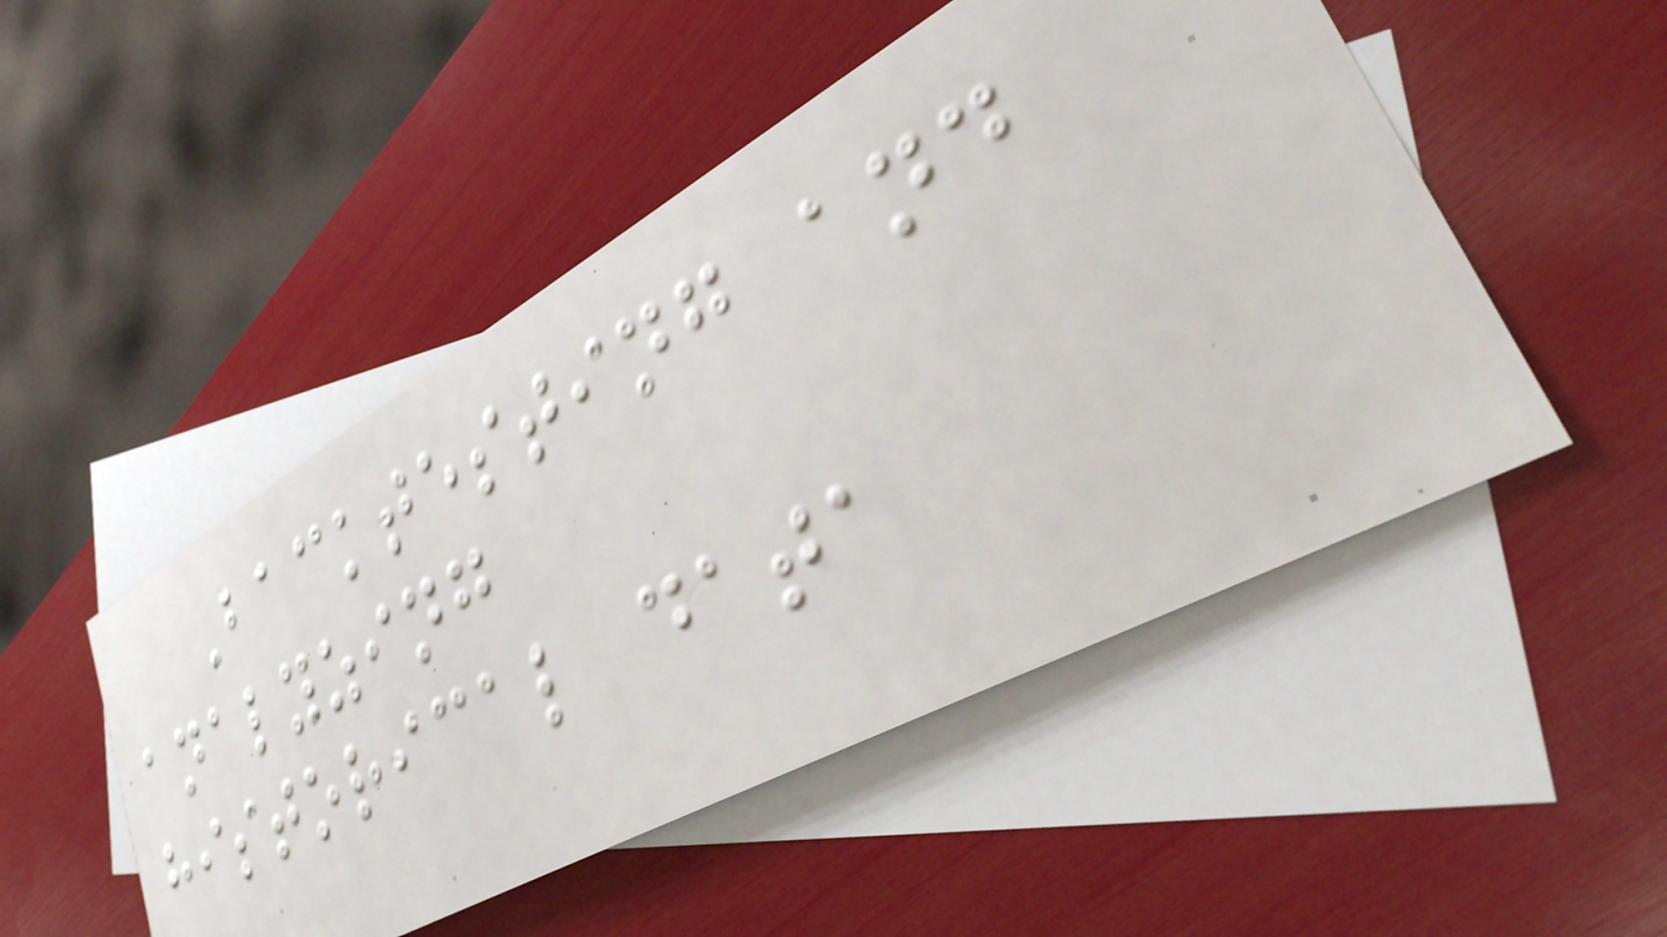Backtesting and
analyzing
historical data
